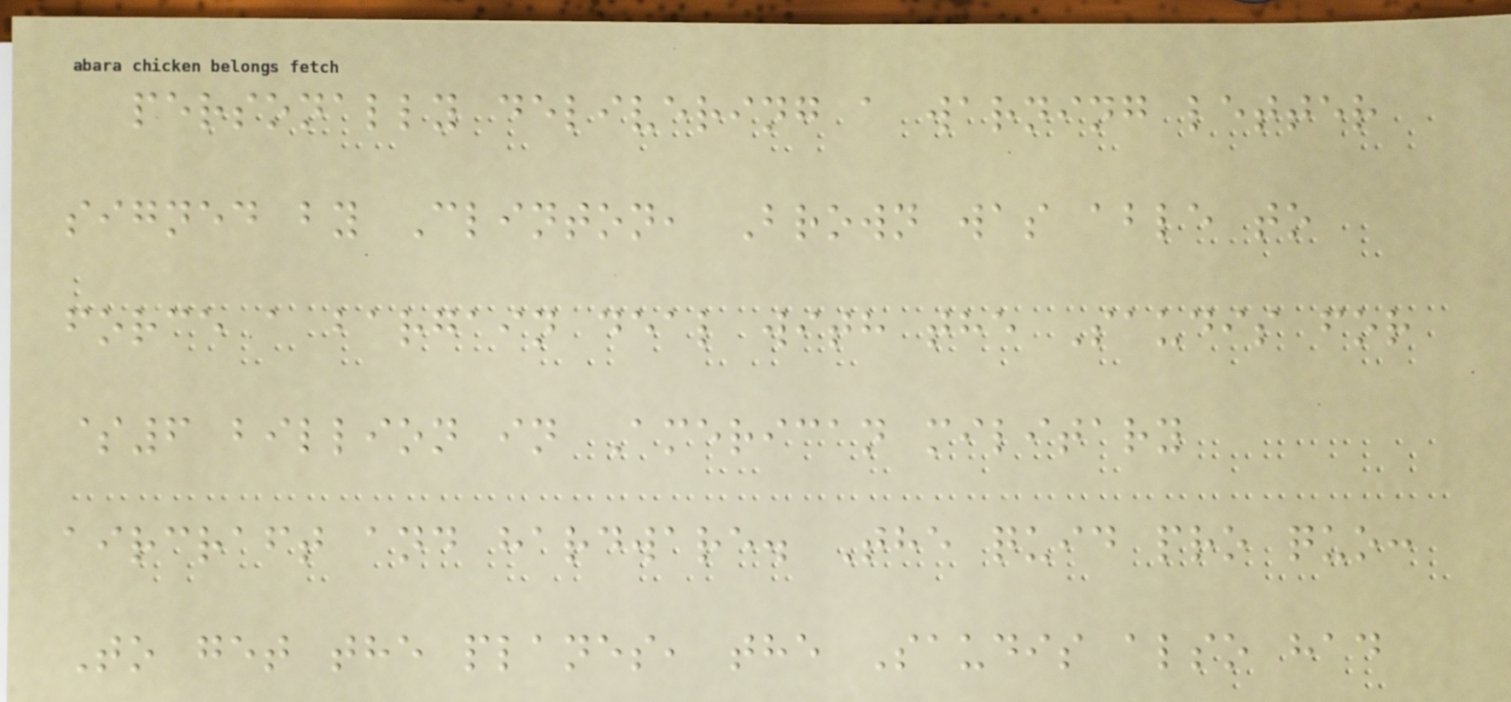personally delivering a warning letter
signed by Clinton, Brown was able to
force a bargain deal with the Saudis for
$6 billion in American military
aircraft and hardware. The quid pro quo:
To get the planes, the Saudis also had
